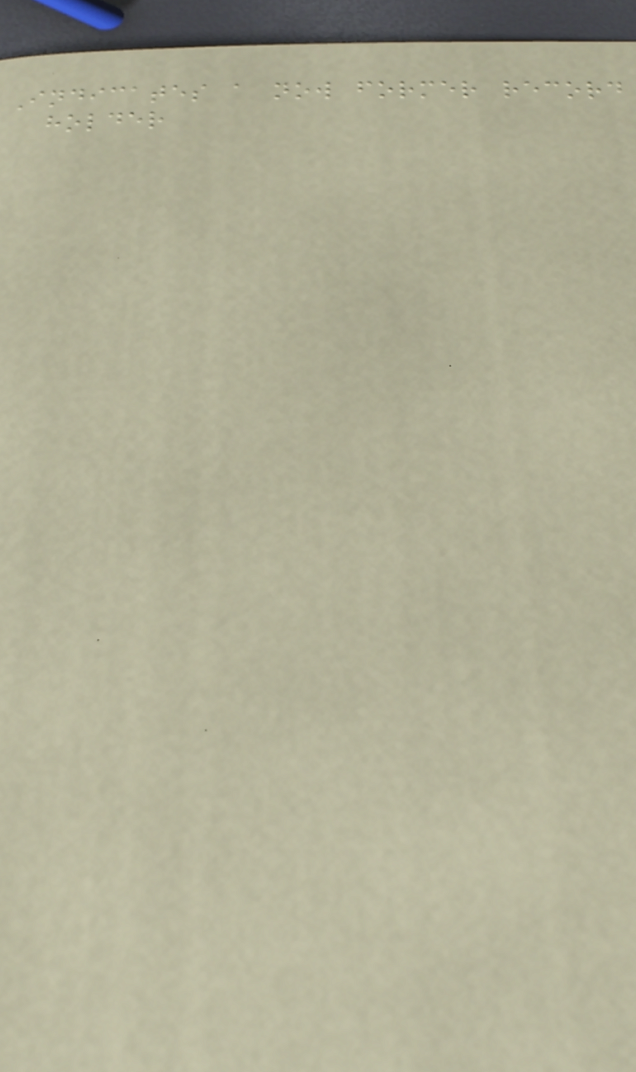Indicates a now former record
holder
